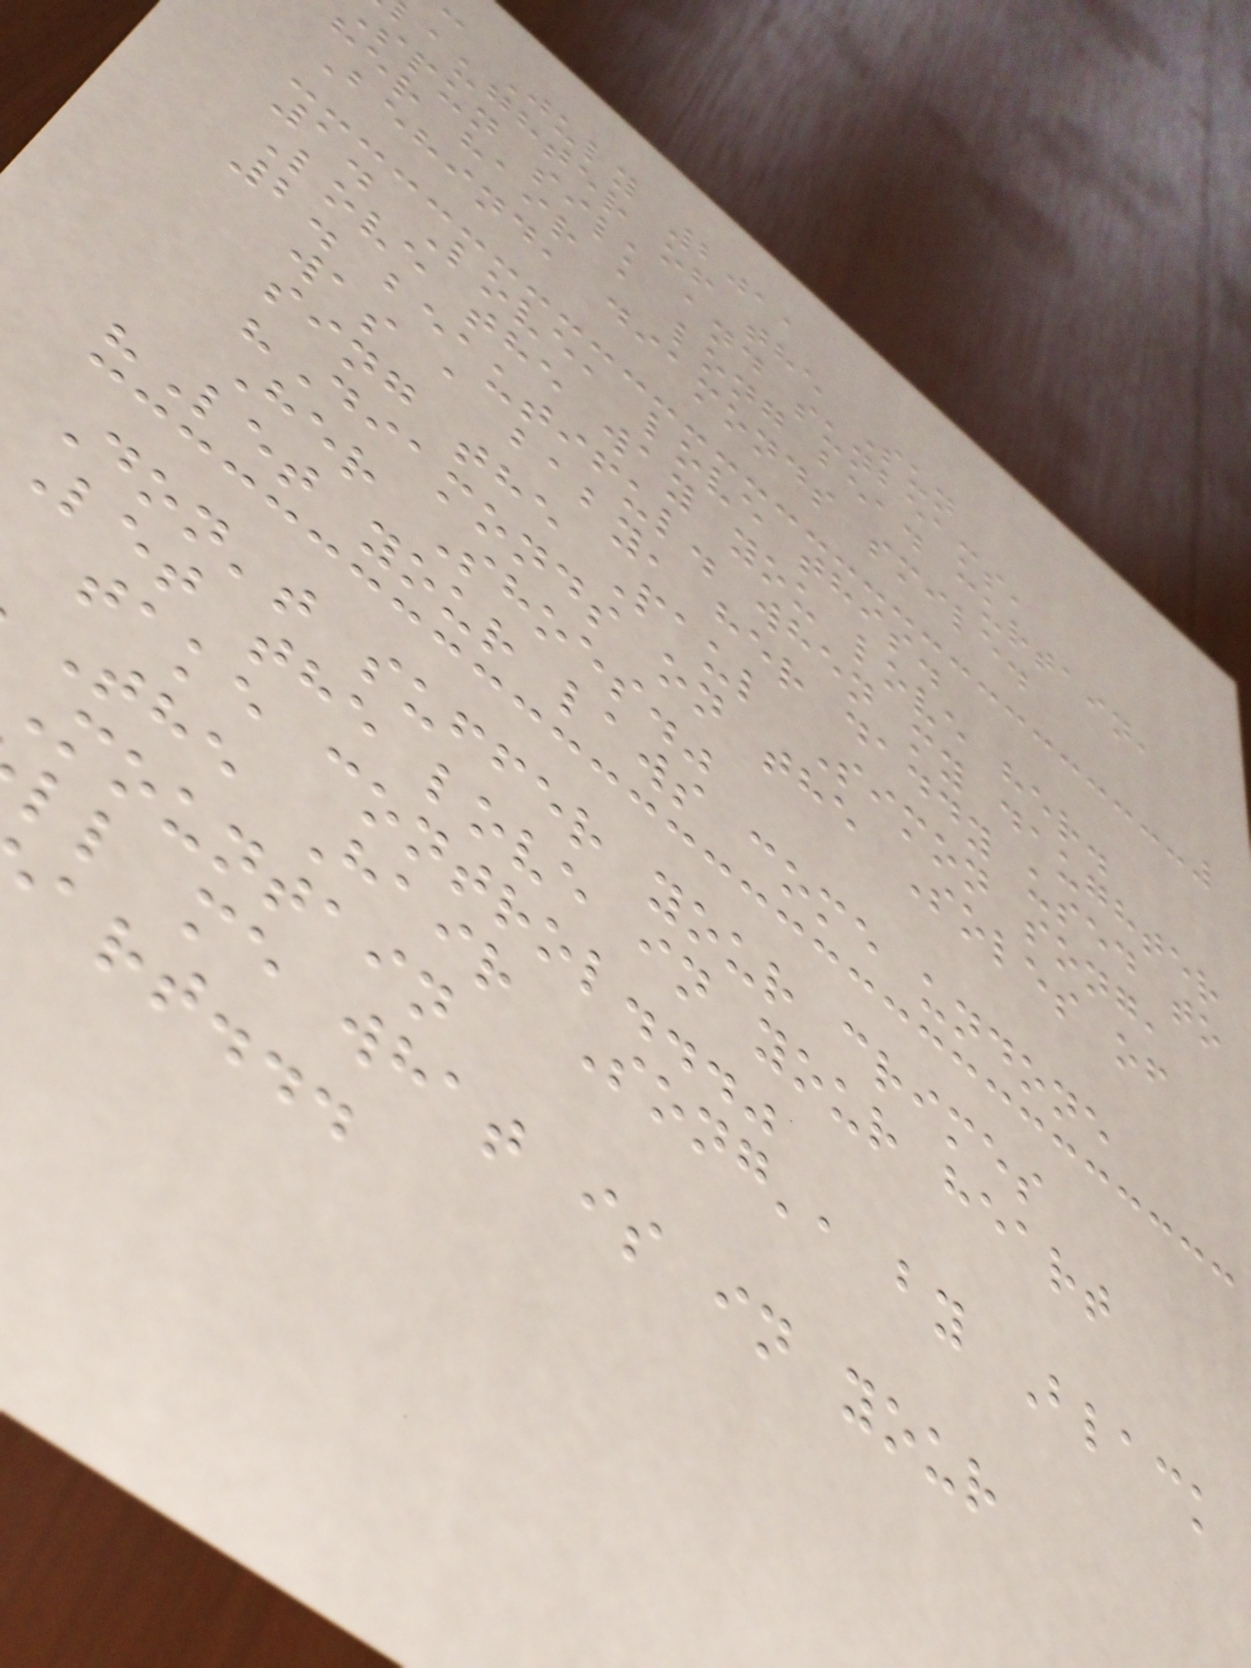c July 2011
aughter of the Sun
spun silk and sunbeams,
her hair a long bead curtain,
Behind, diamonds smile.
1. Love, love this.
Love the way you love her.
2. beautiful. when my daughter
was a baby, her daddy used to
sing the Paul Simon song,
"Diamonds on the Soles of
Her Shoes."
"Let your laws come undone
Don't suffer your crimes
Let the love in your heart
take control..."
The Hair Song', by Black
Mountain
ll me what is in your
art...
